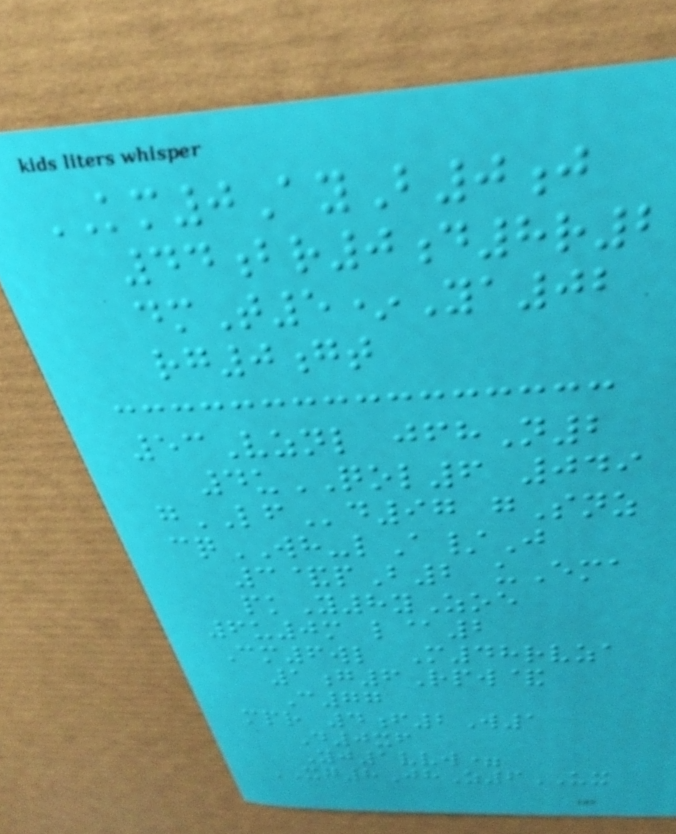KM0AyB0j
44br0d8r2
dmT5*Ya02
rg0gt
53Vznl jfhN2
4uQOL6 049
gLFd97 gSnz
cqWH-lA/J
3&pB2 uEma
pkY8yZoe
6u0m l@2
Cm6wl M48rvza
1g6Rpw&
C77
mpr 4f2W1
D0xf
Yj1vvw=
XG8JhZ6UX
